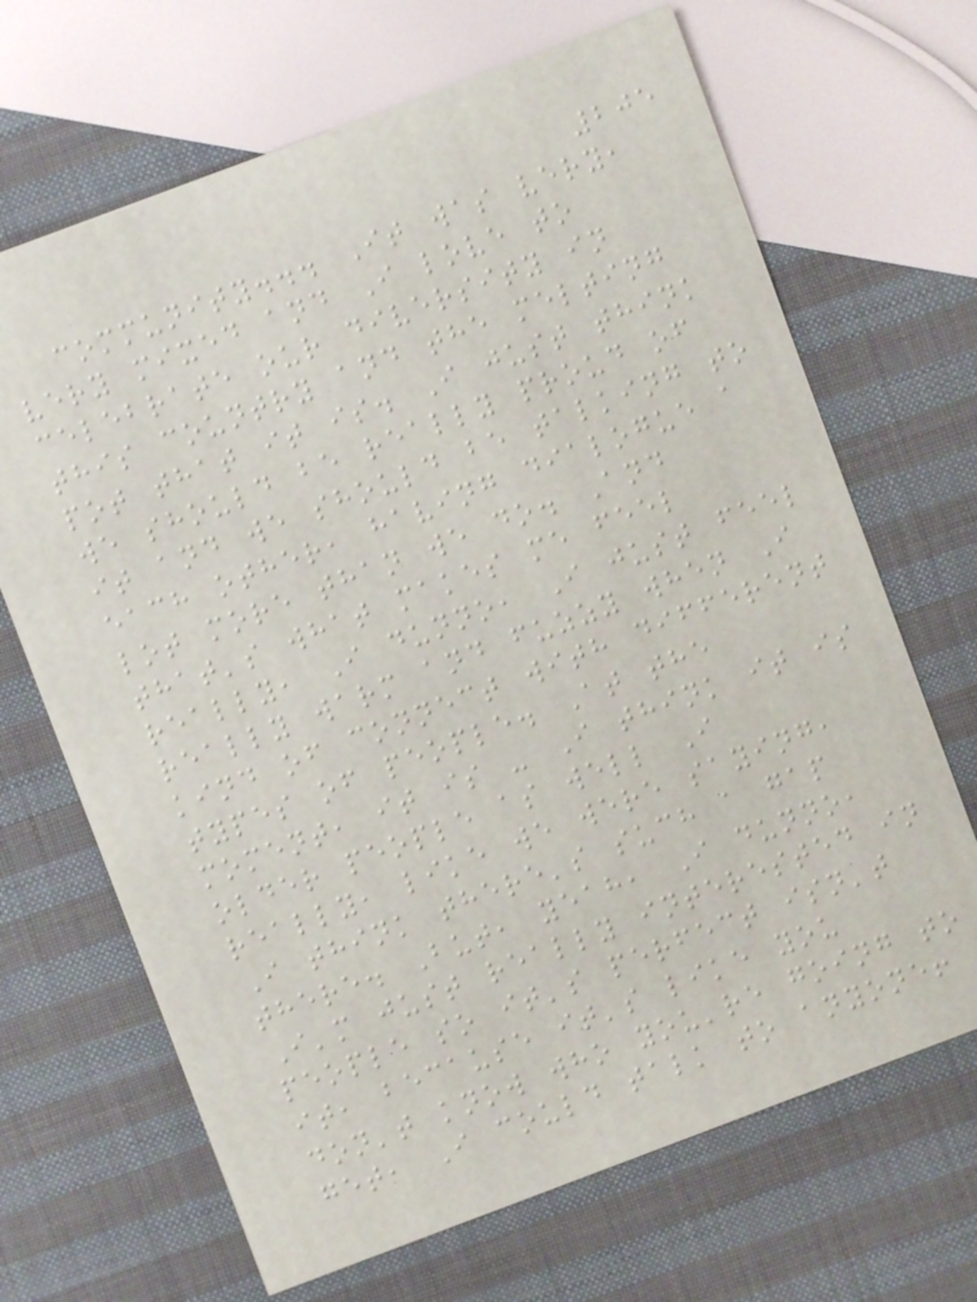205
community... It was very,
very mixed and I love to
celebrate our diversity in
this country and the melting
pot that it is. I just think
we should be really proud of
it and we should be talking to
each other, having dialogue a
lot more than we do. And
that's what makes me feel
really, I dunno, I just feel
really warm and fuzzy when I
kind of connect with different
types of people. At the
moment, it is - I think it is
older people as well I
really, like we were saying,
I think there's such a gap
there. But, yeah, I dunno,
I'm just really interested in
people so it's perfect isn't
it, because it's like you
don't know who you're going to
get, I could talk to anyone!
